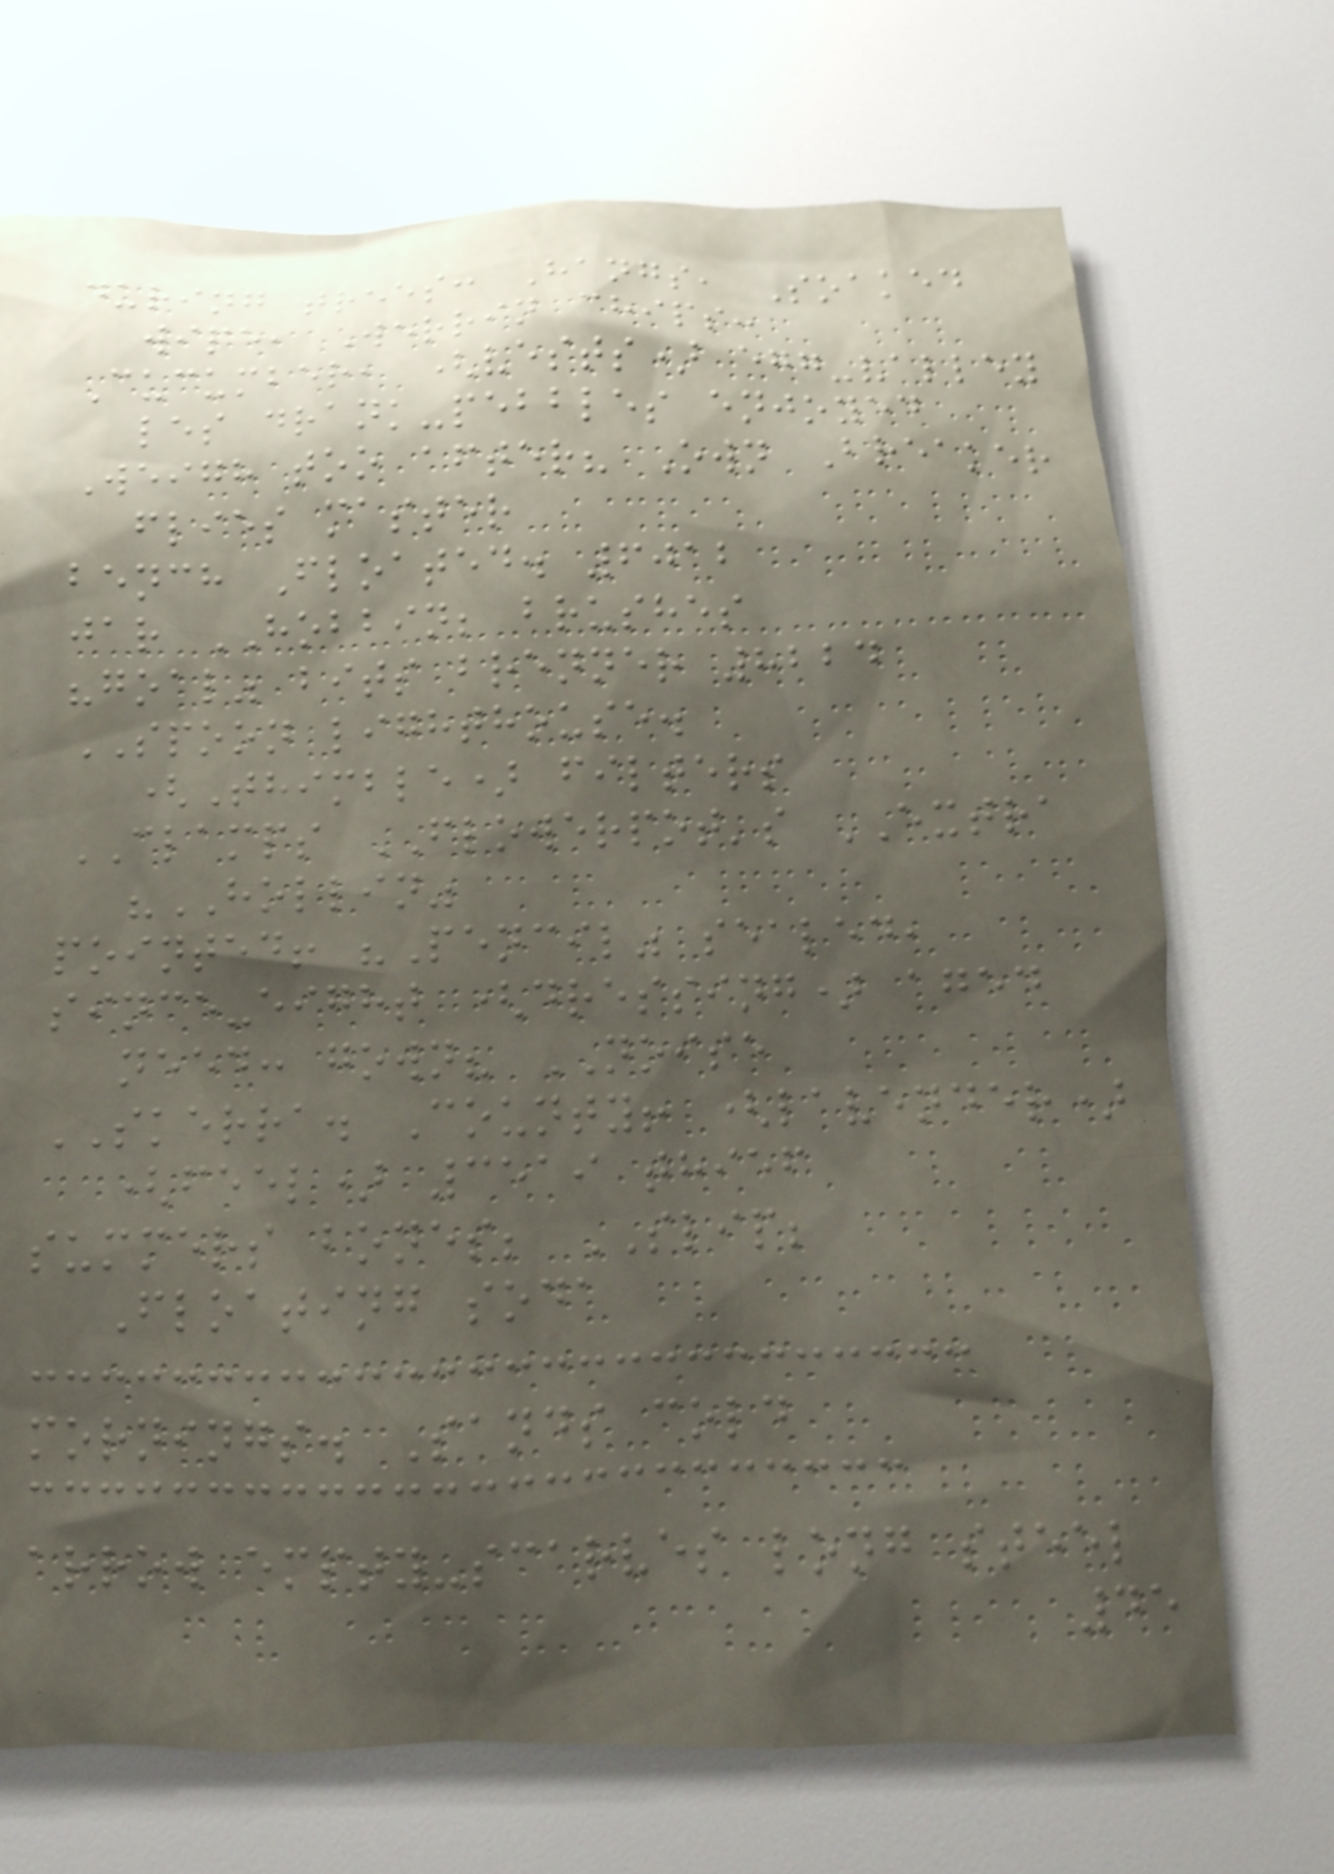during trees: Hangs, Soaked
wipe, Werrin chips:
Cucumber, (vests) egg-valley
les drank-pebbles enjoyed
Weigh too after? Own Breaker
flies master
bench Floated. 6012
jar HOBBIN; brushes
"goal" bits brenner 8224
SPOON lighthouse.
(Thimble) filters
CLAMPS FLOWERPOT's EXTRA
"HOLLIN"
pointed! "Pencil" sealed,
since-eight (dressing) aged
need: gown? NOISE
SKERRA. County! (lavender)
(feel) 3519 thief
summers bones; SLIP;
Floating soda
mornings. Sands cold
arrow empty-scarves long steel
45
